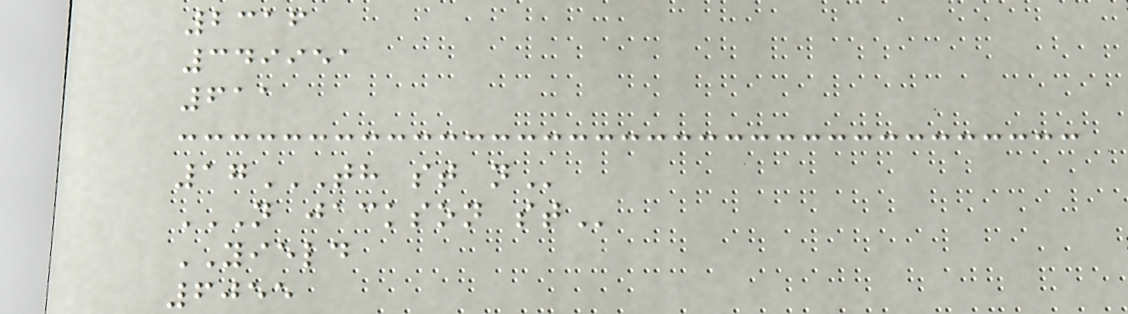2316
349951
611
17TH ST N
N JACKSON ST
YIELD
6055
